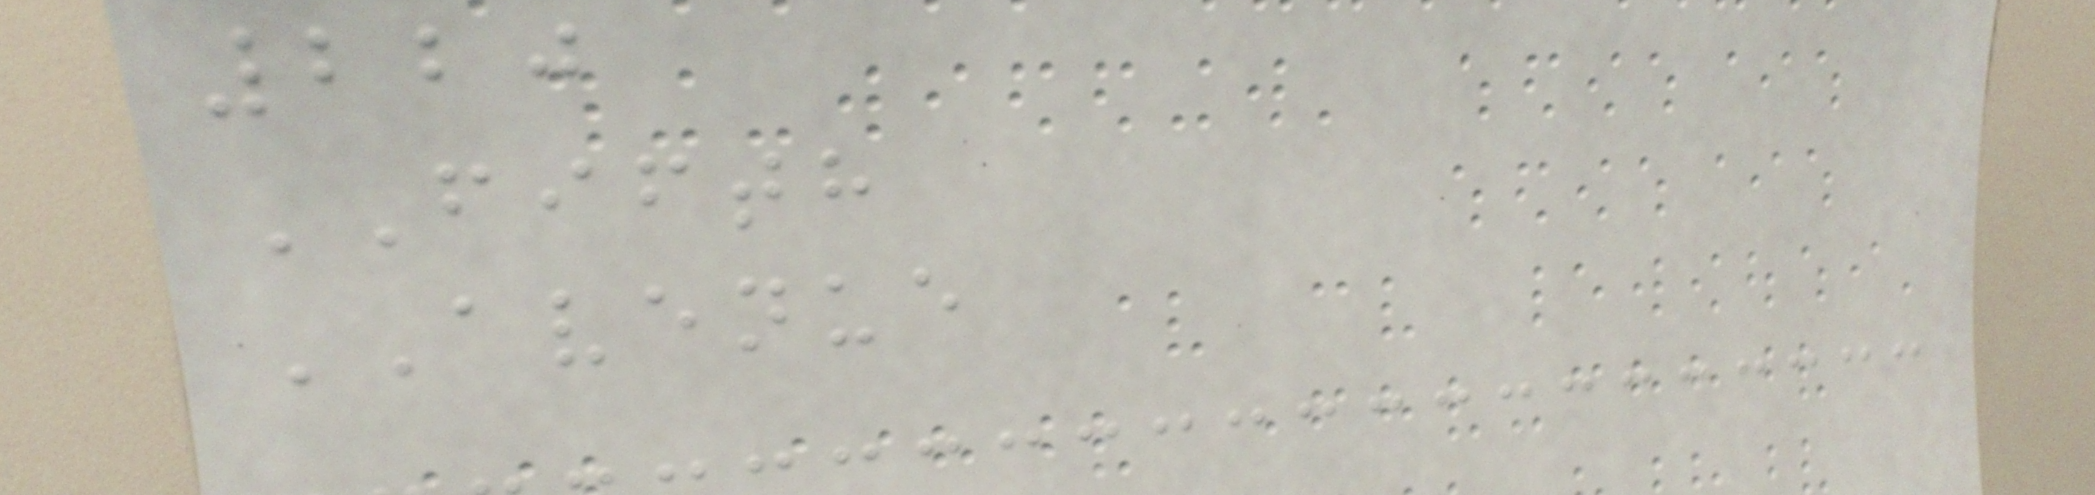220
FIFTH
AVENUE
